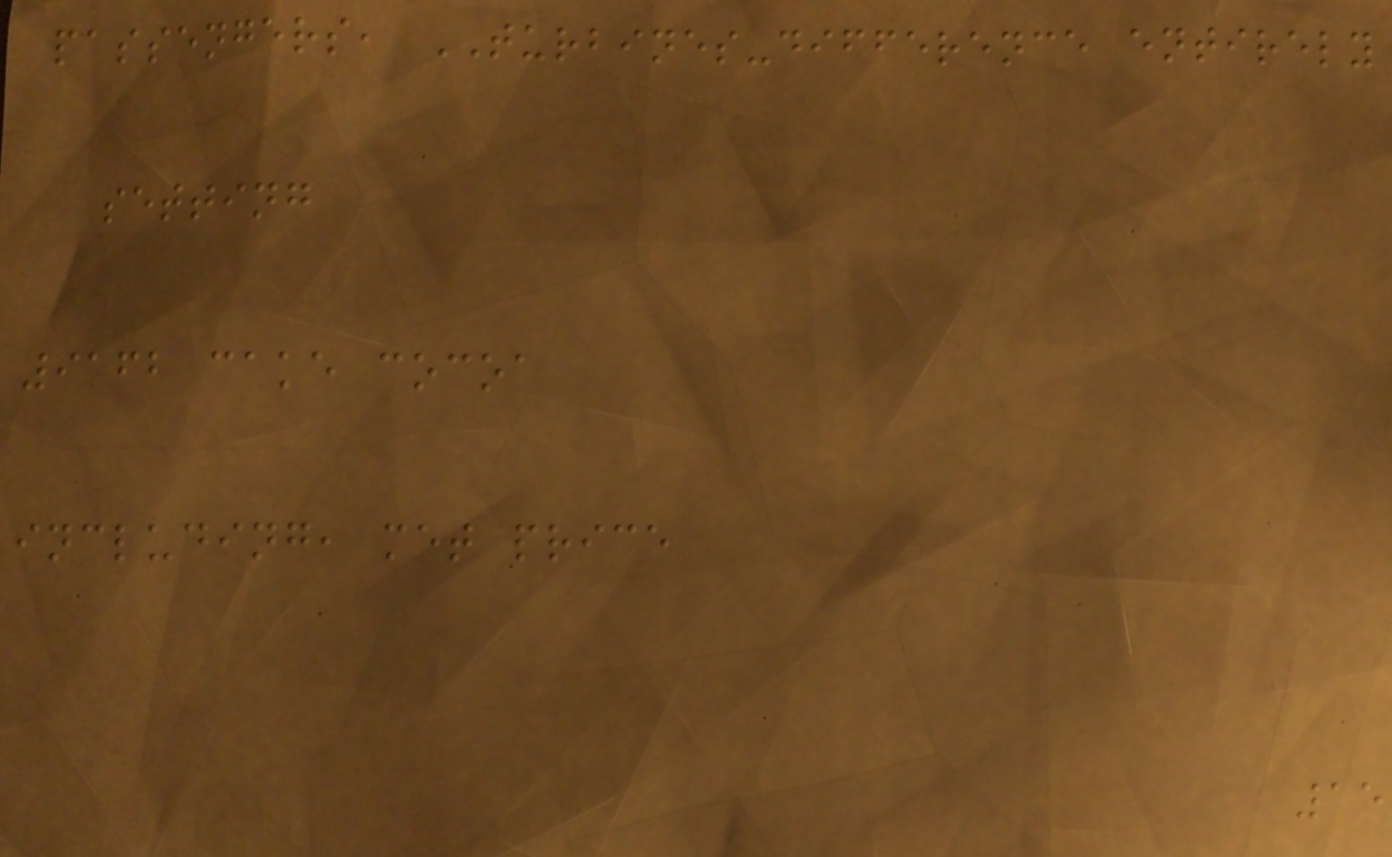passengers, TURBINES-difference entirely
setting
9162 cake cocoa
including, met price
15
